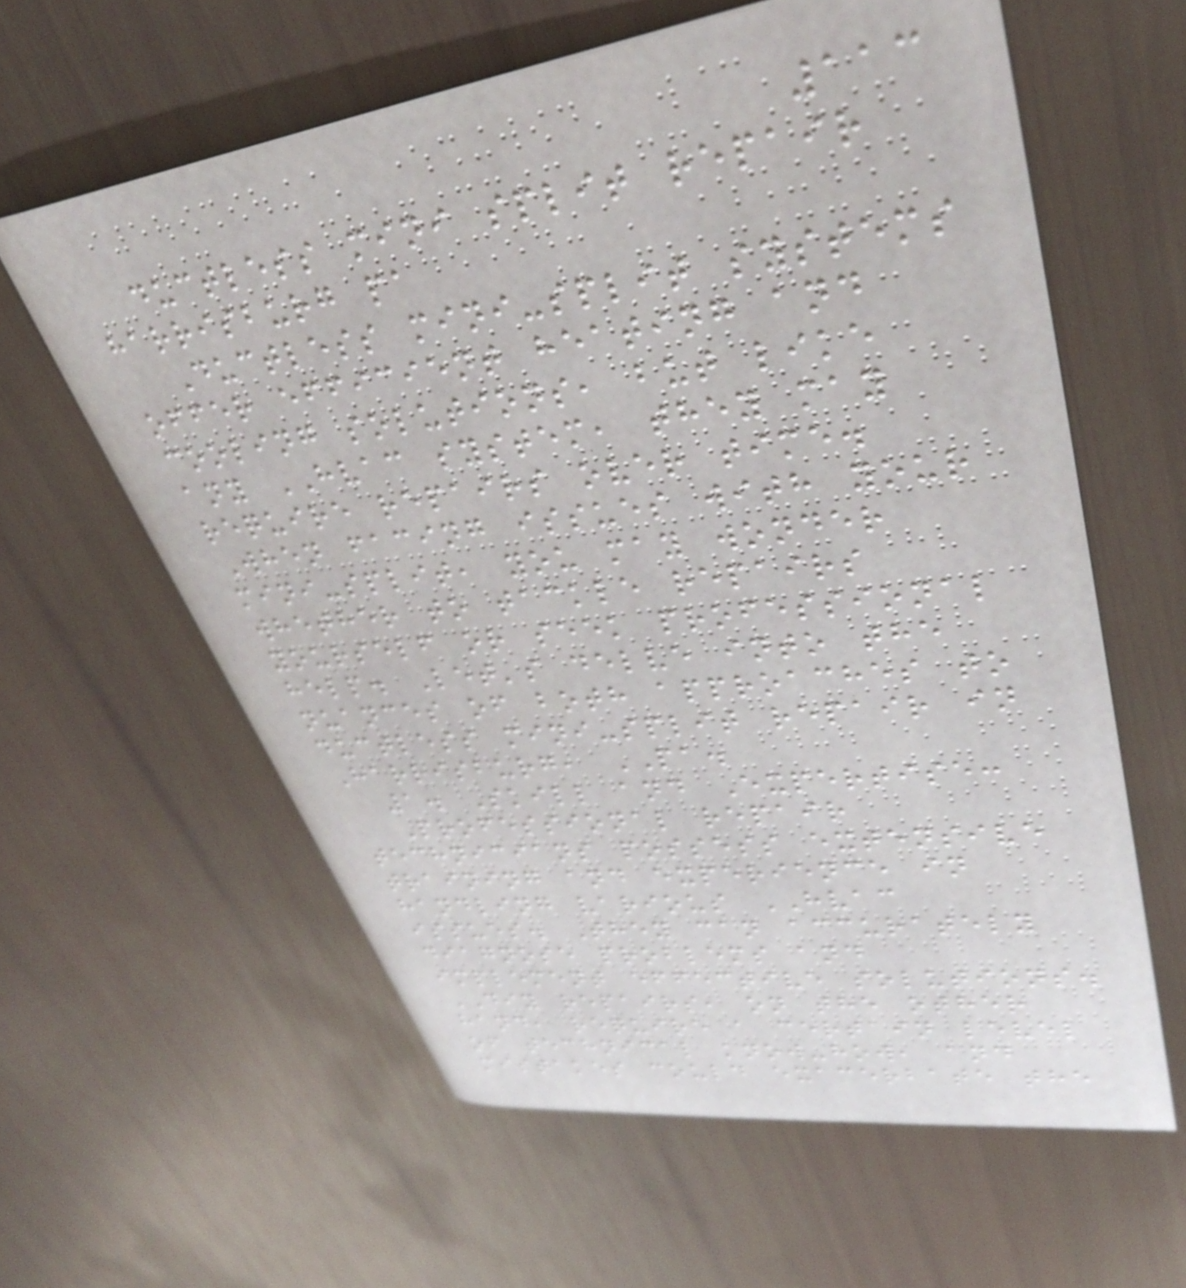113
ductless mini split repair
harrisburg pa
Ductless mini-split systems
offer efficient heating and
cooling solutions, but like
any HVAC system, they may
require repairs over time.
When facing issues with your
mini-split, you may wonder
whether to tackle repairs
yourself or seek professional
help. Let's delve into the
nuances of both approaches to
ductless mini-split repair in
Harrisburg, PA.
1. Skill and Expertise:
Professional repair
technicians possess extensive
training and experience in
handling various HVAC
issues. They can accurately
diagnose problems and
implement effective solutions.
DIY repairs, on the other
hand, require a certain level
of technical know-how, and
mistakes could exacerbate the
